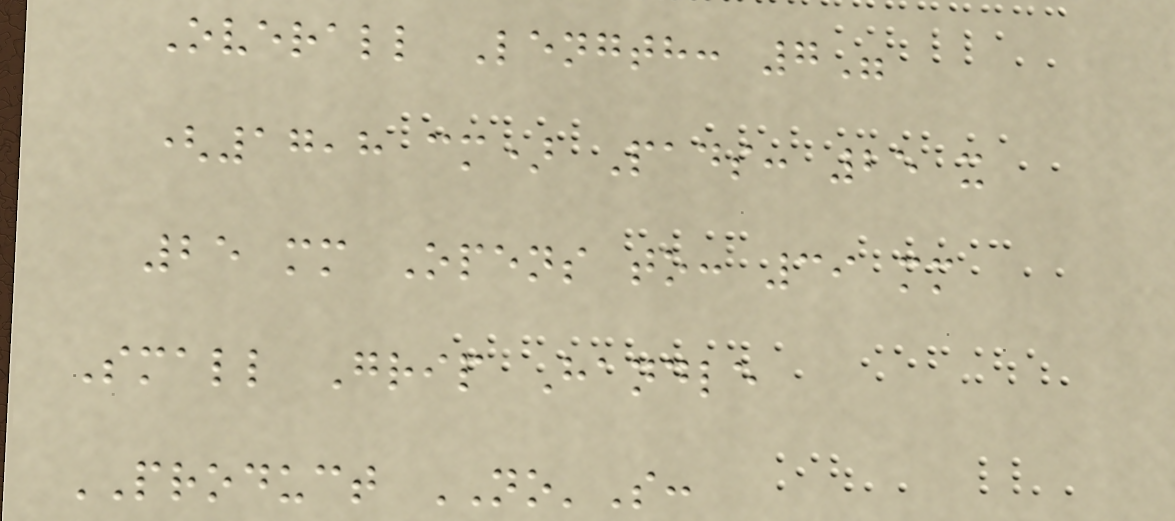Overall Length: 7"
(17,8 cm) Pads: 25 x
25 mm Opens to: 39 mm
Small Grip Handle
PRODUCT NO'S:
